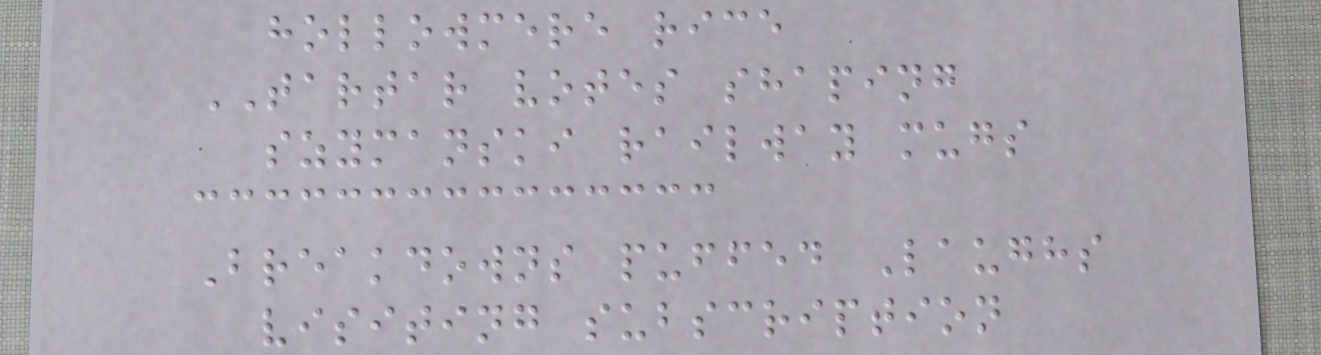hollowmere rice
TARTAR votes shaping
szymanski railway mugs
Breakdowns puffed Laughs
visiting subscription
